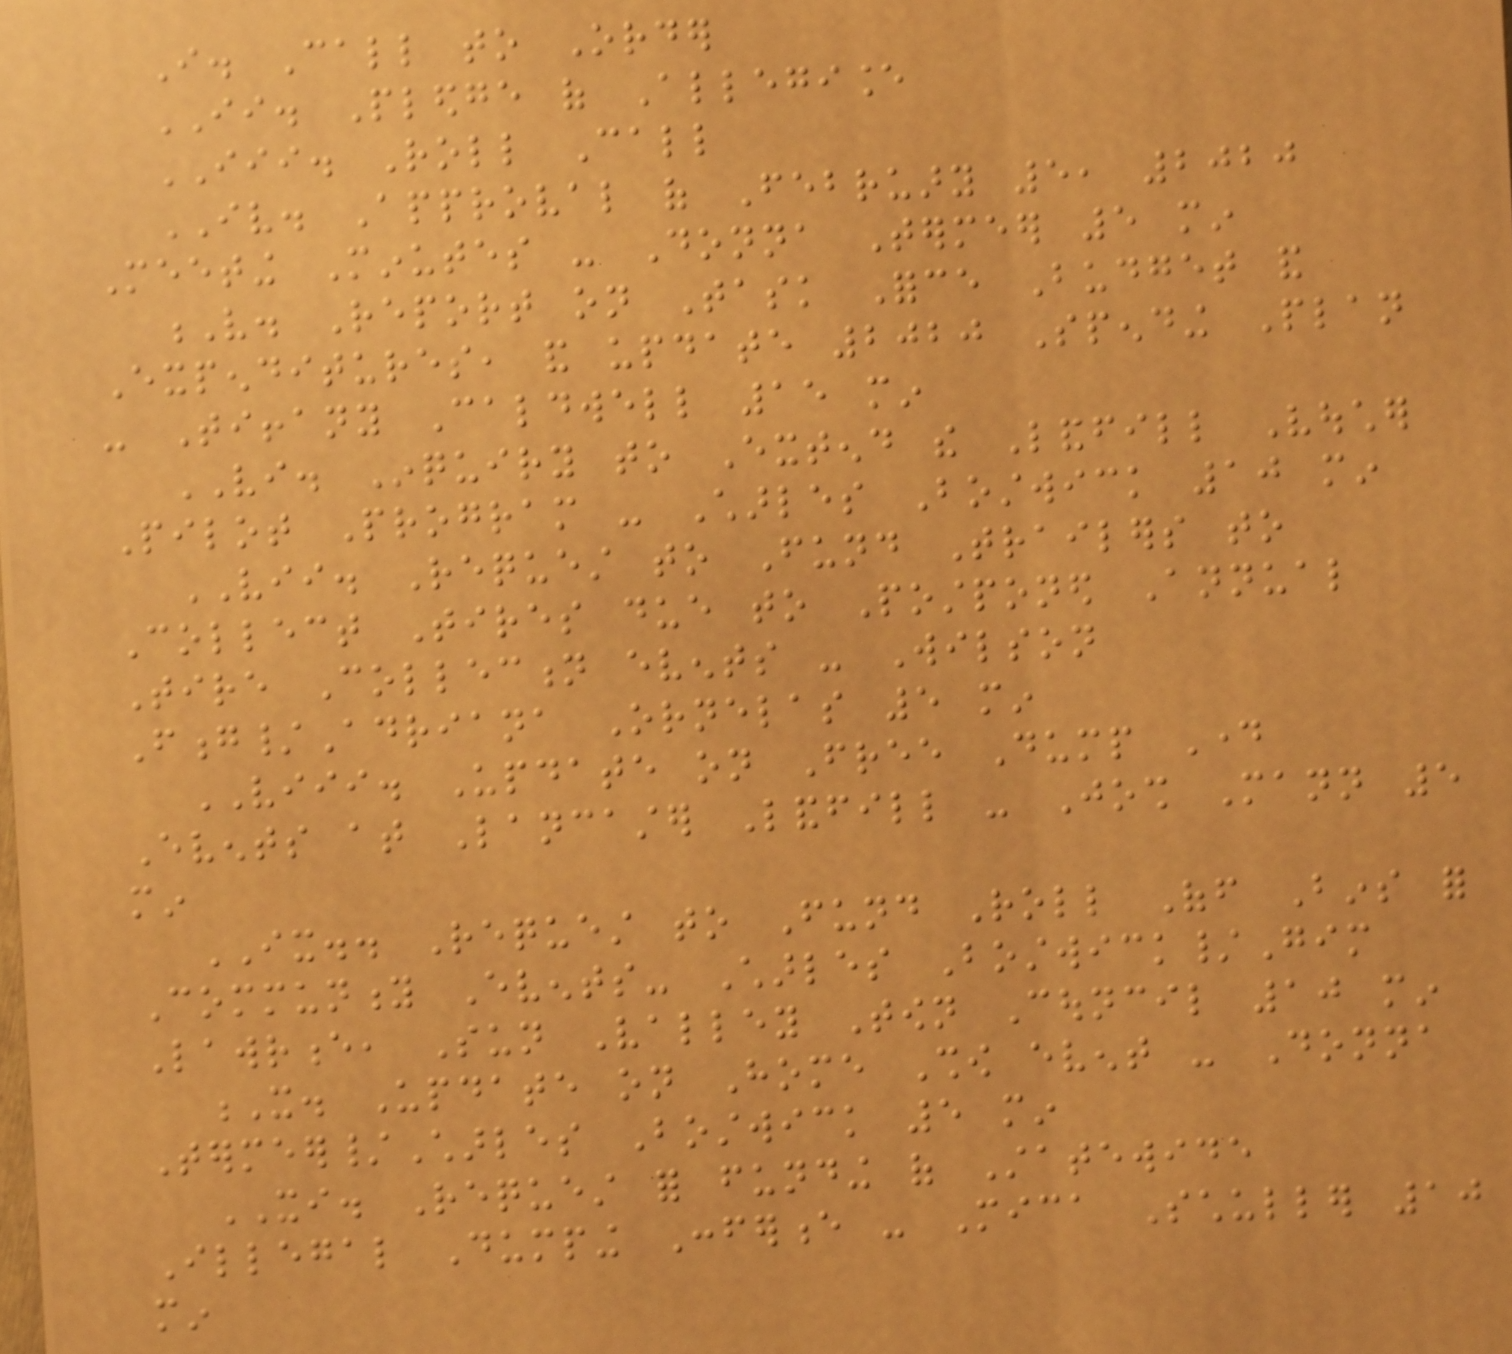I. Call to Order
II. Pledge of Allegiance
III. Roll Call
IV. Approval of February 5, 2020
Meeting Minutes - Donna Termeer 5 min
V. Report on Task Force Budget and
Expenditures, and update 2020 Spending Plan
- Tiffany Caldwell 15 min
VI. Inquiry to Extend the Landfill Voucher
Pilot Program - Charles Bostwick 10 min
VII. Request to Fund Trailers to
Collect Tires due to Postponed Annual
Tire Collection events - Wilson
Fong/Adriana Ornelas 5 min
VIII. Update on Free Dump Day
Events at Lancaster Landfill - Josh Mann 5
min
IX.. Request to Fund Roll Off Bins for
Community Events- Charles Bostwick/Gim
Lawrence, Sun Valley Town Council 10 min
X. Update on Home Show event - Donna
Termeer/Charles Bostwick 5 min
XI. Request for funding of Statewide
Illegal Dumping Conference - Mica Schuller 10
min
